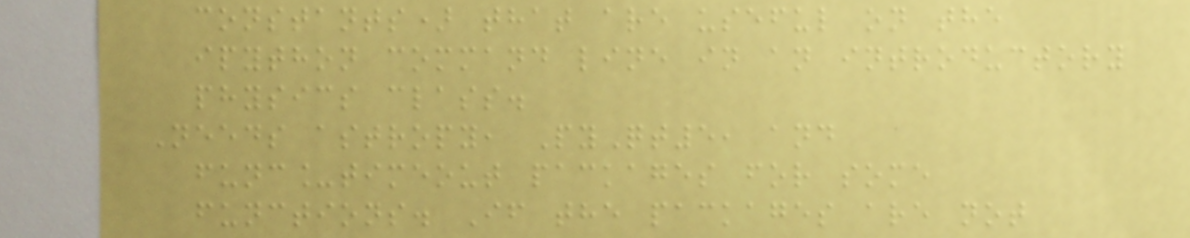constants) that are useful on the
ipython command line in an introductory
physics class.
Needs astropy, PyQt5, and
func_timeout packages for some
functions. If the packages are not
